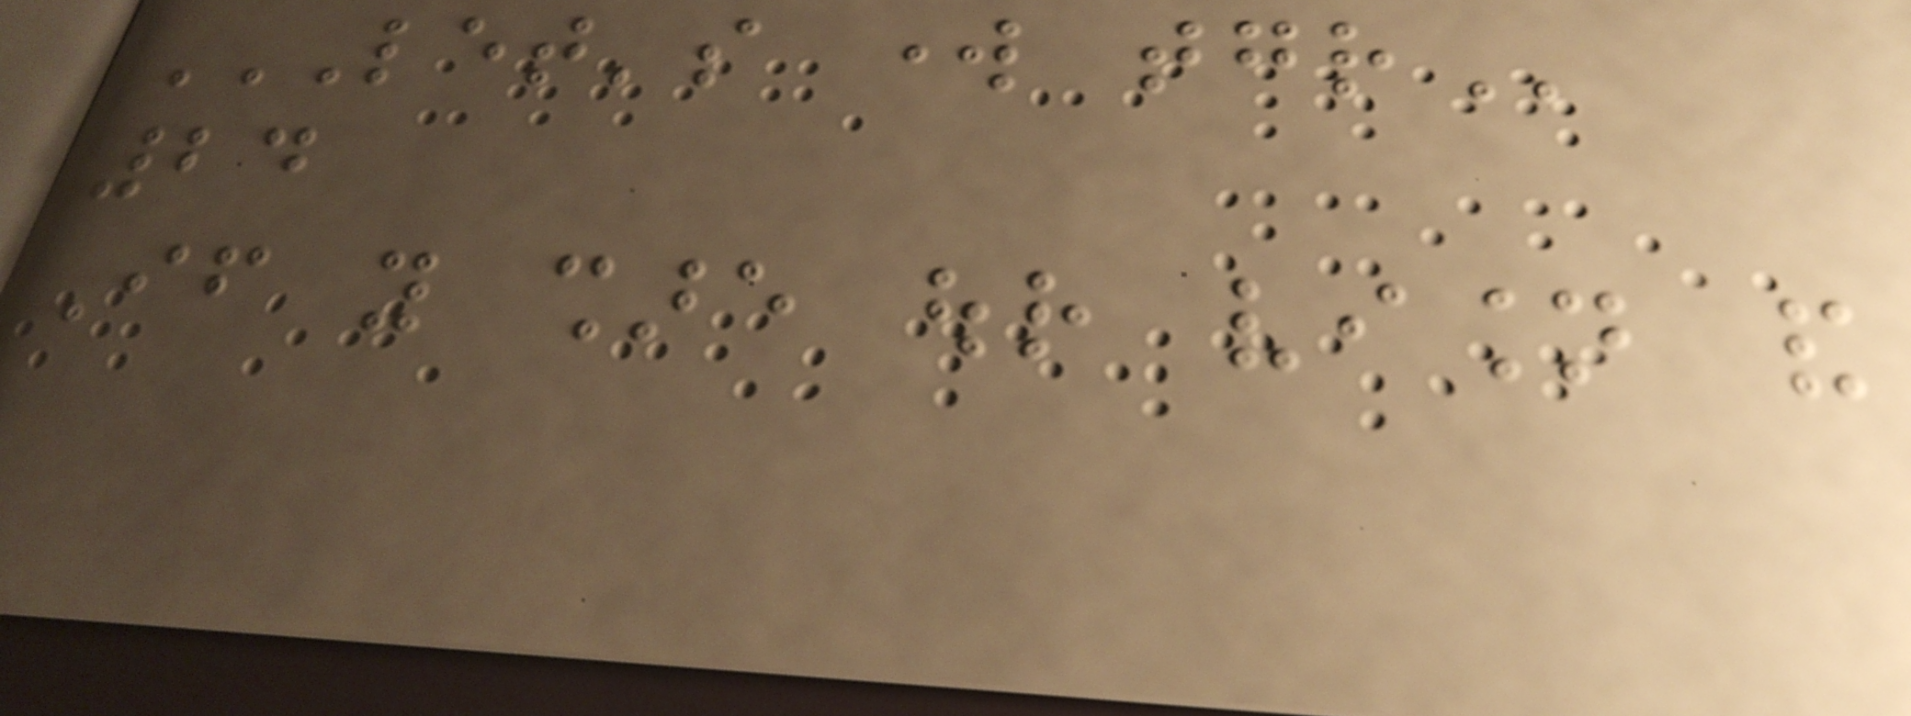LET'S WORK TOGETHER
24
If you share our vision and
